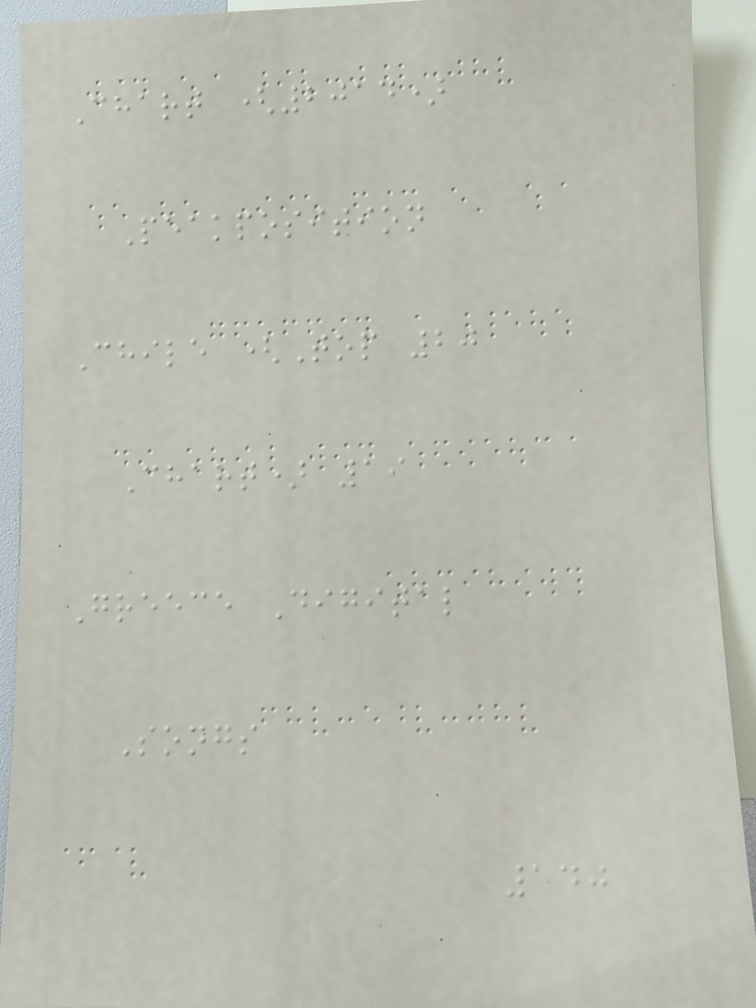Chart (2014)
Peakposition
Chile (Top 20
Chart) 19
Greece Digital
Songs
140
